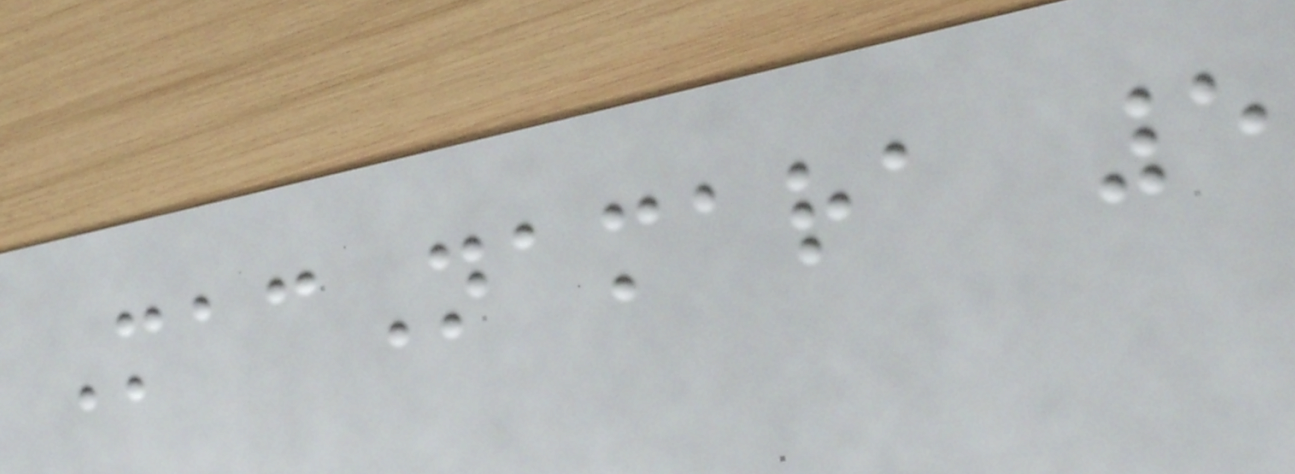MacNamara 5
